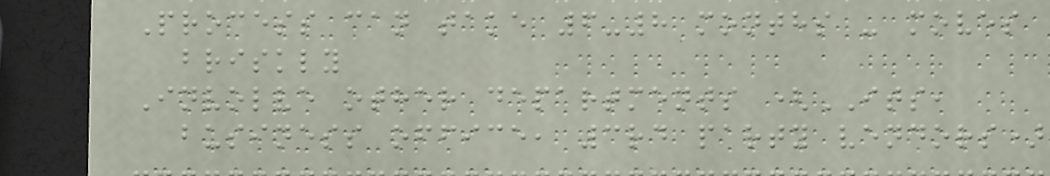Process can take 6-8 months - moves
briskly
Involve other departments (ITS,
business office, 3rd party vendors)
